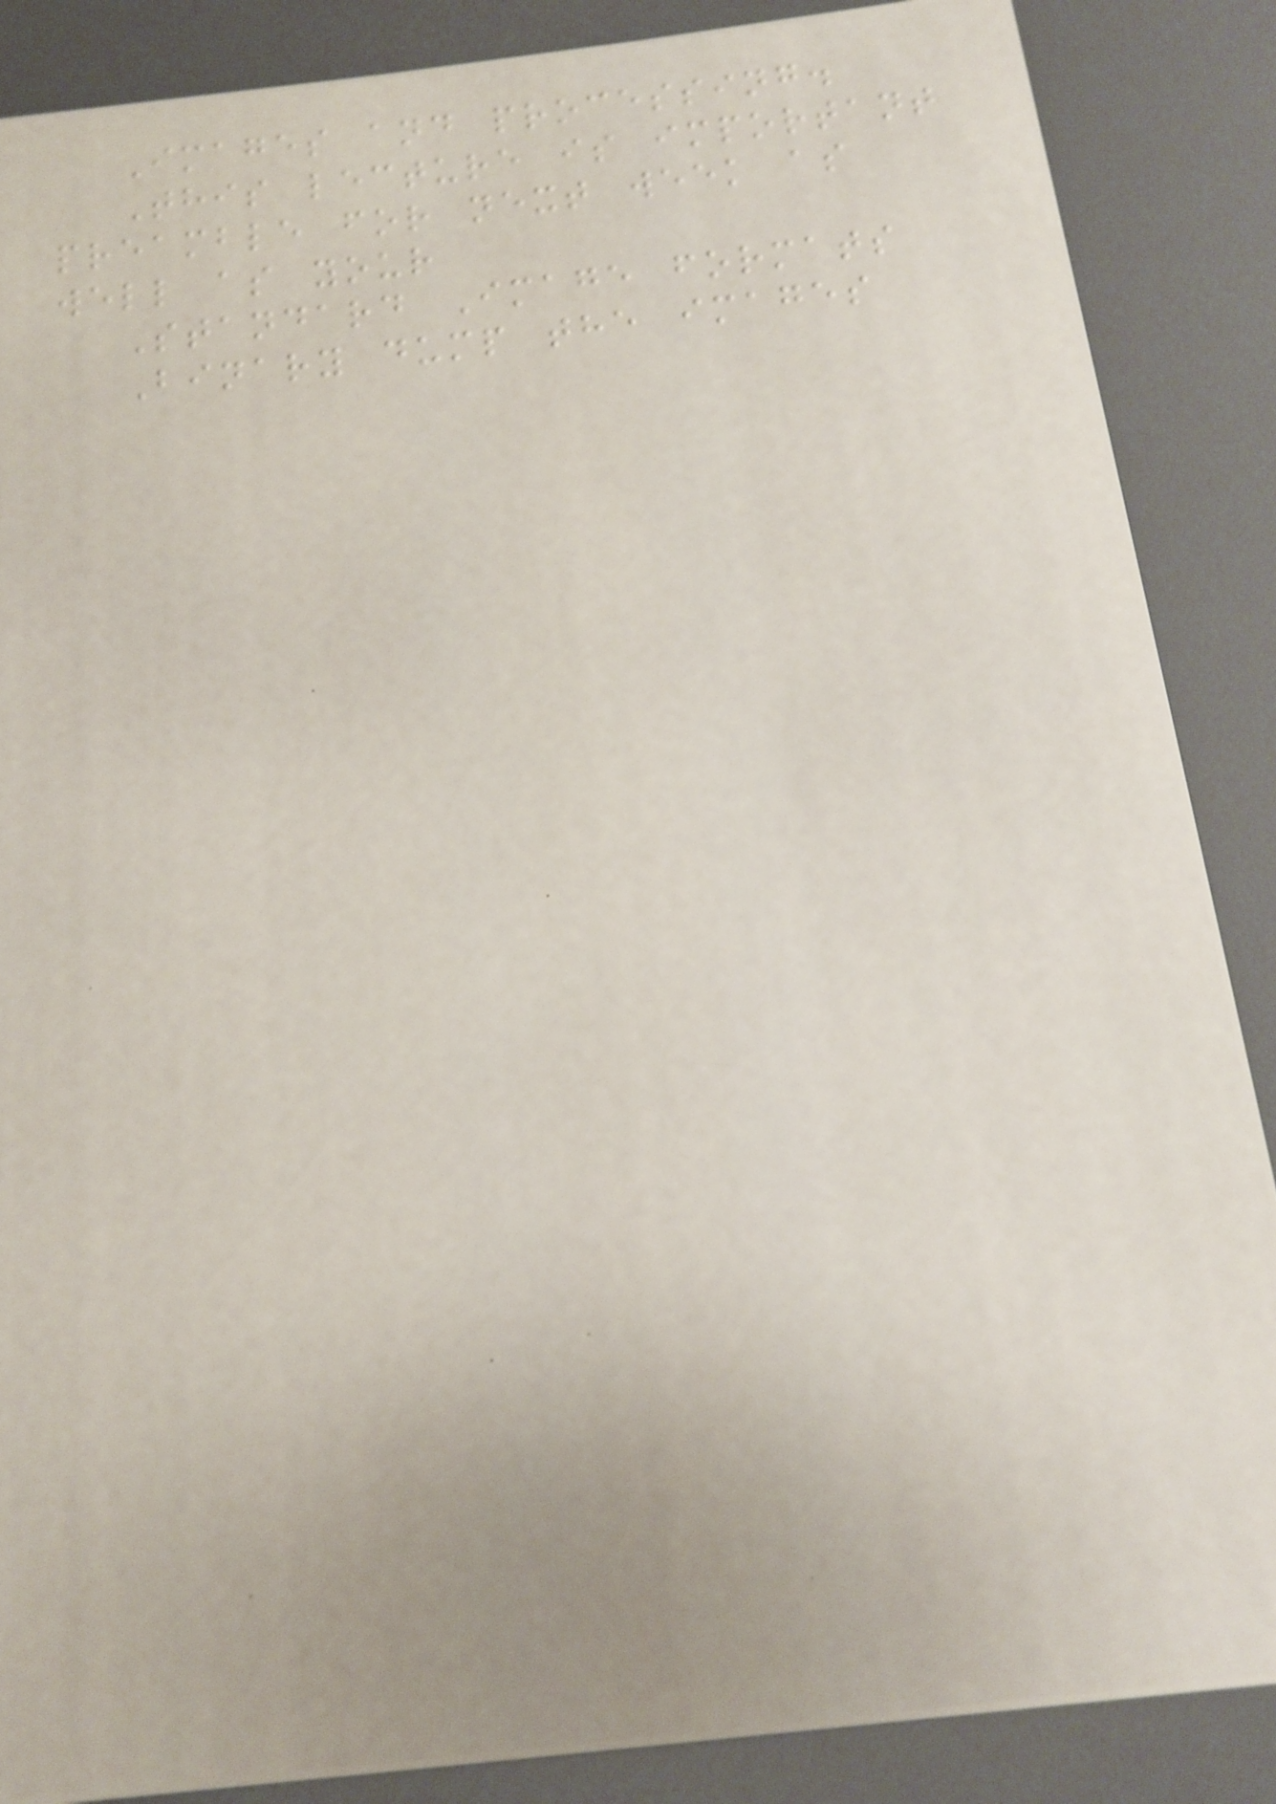Images and processing.
This lecture is important
preamble for next week as
well as your
Standard Image formats
Binary dump the images
